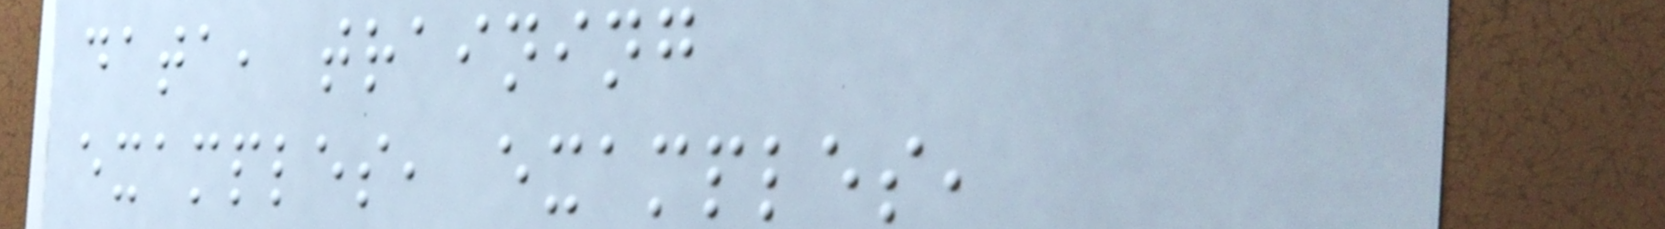data, training
examples, examples,
